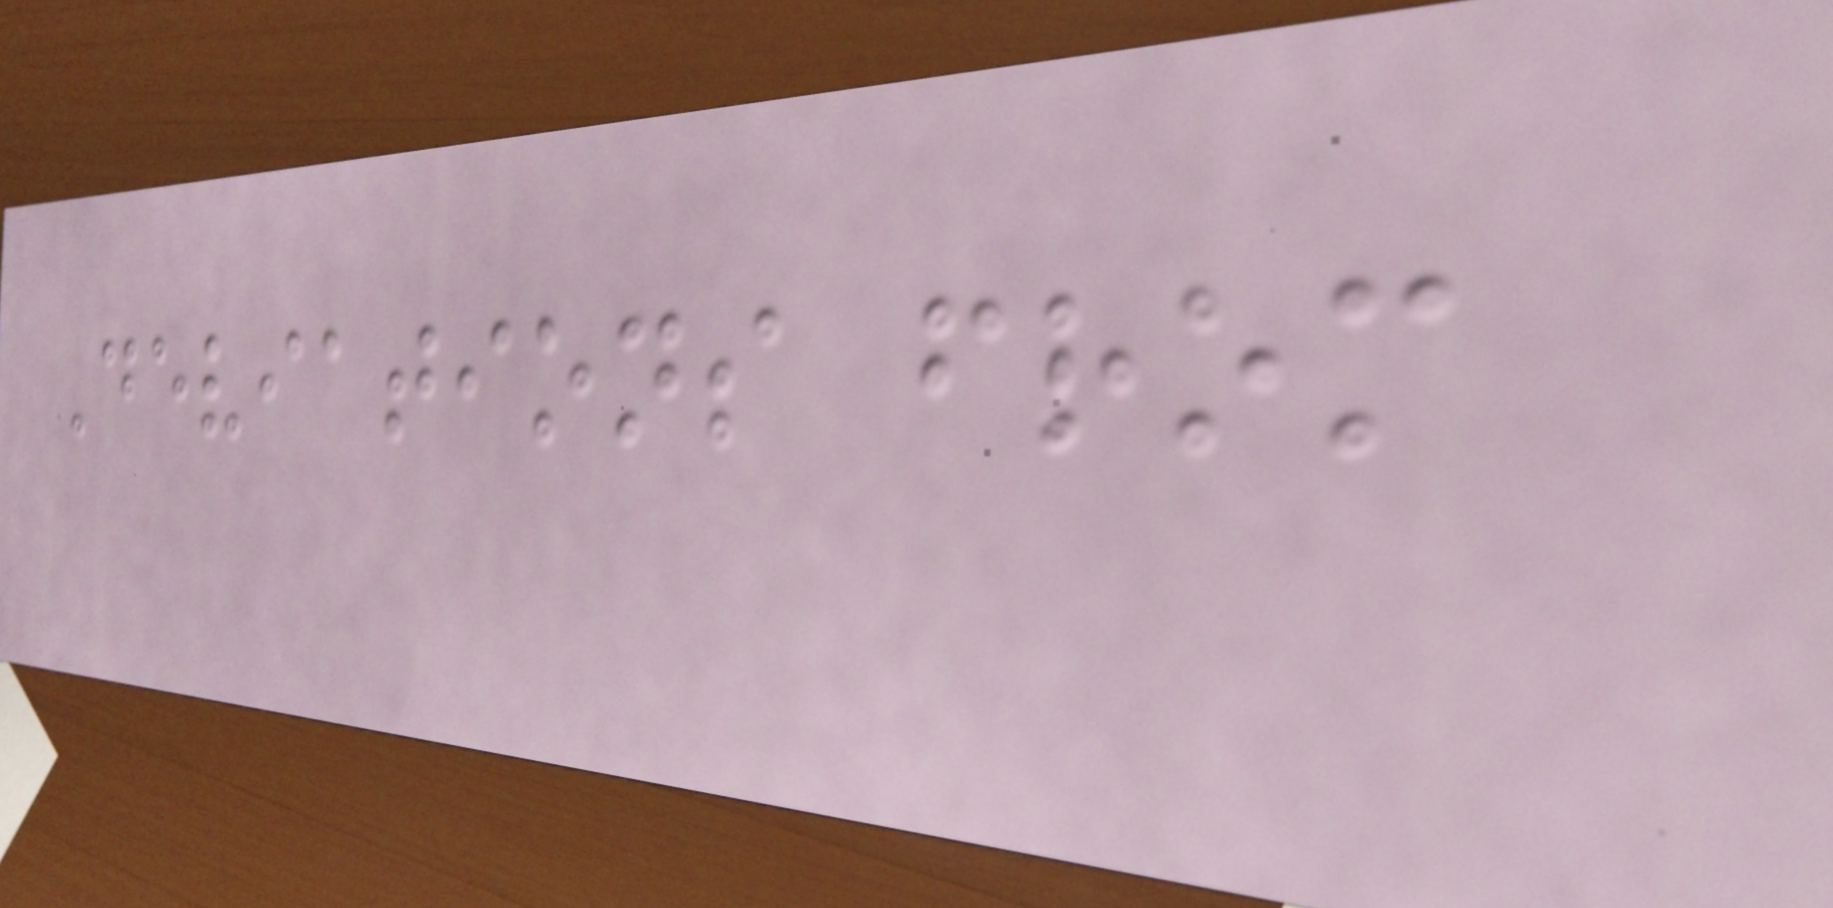Deviations from
